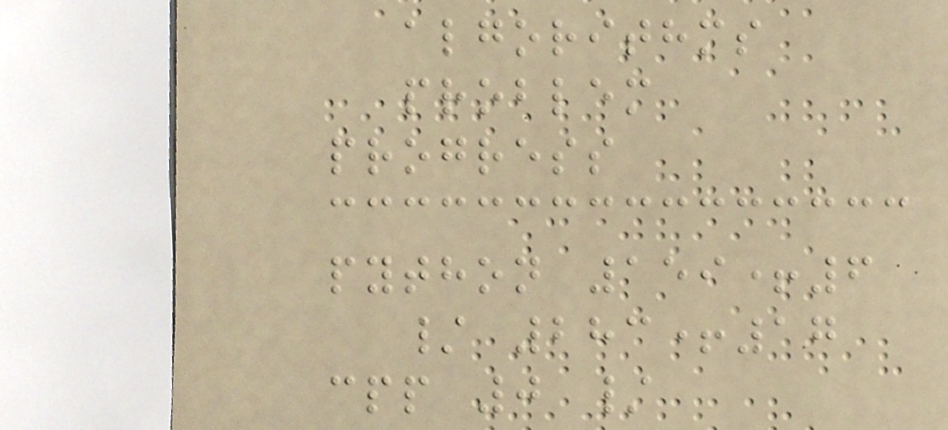algorithms
problem
progress
python 159+6
/ 283+17
cpp 0 /
